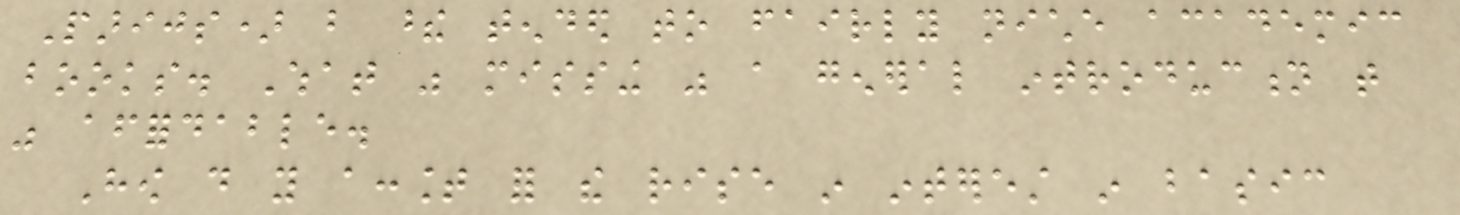Parijs) but these tended to fairly niche academic
books. What was missing was a general introduction that
was affordable.
How do you account for the rise in interest in basic
